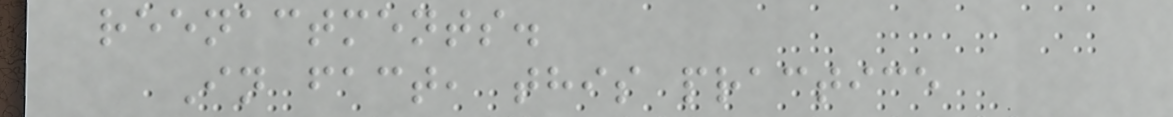reenactments.
In fact, this practice
